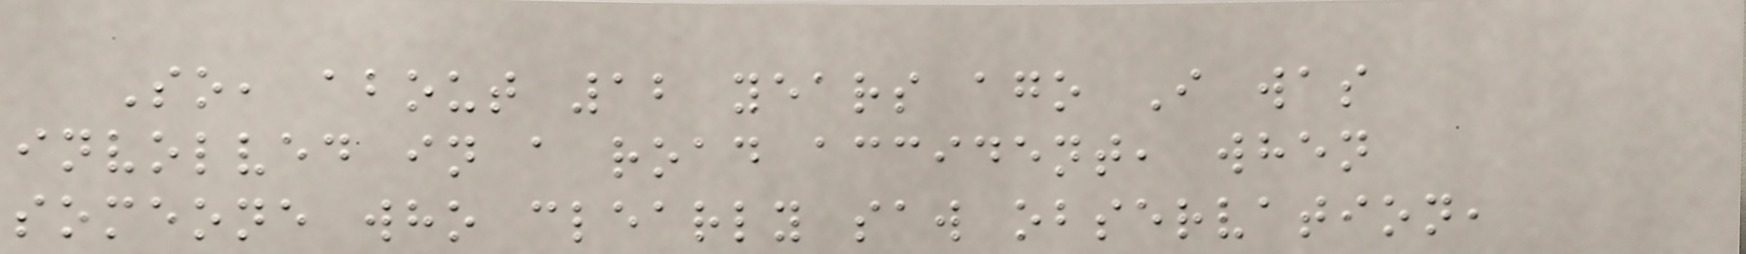So, about 12 years ago I was
involved in a road accident, when
someone who clearly saw observation,
